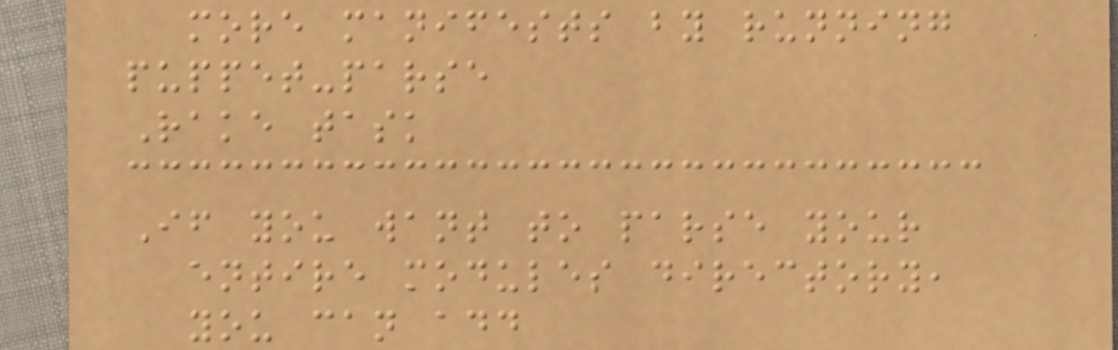more manifests by running
puppet-parse
Rake task
If you want to parse your
entire modules directory,
you can add
